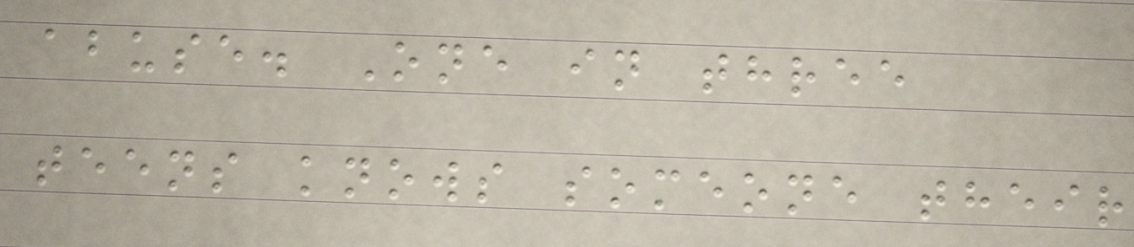abuse. One in three
teens knows someone their
